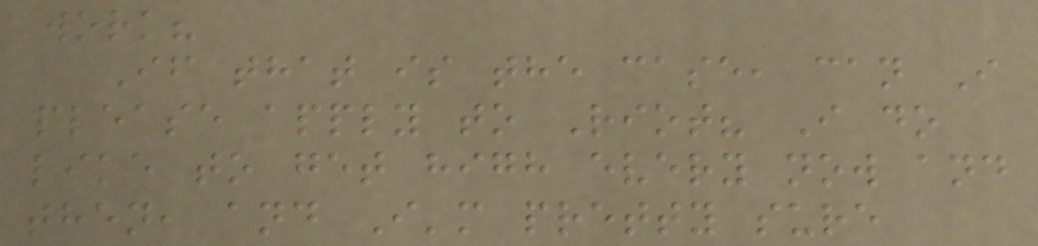work?
If that is the case, can I
please apply to Riot? I do
like to get high every now and
then, and I'm pretty sure
